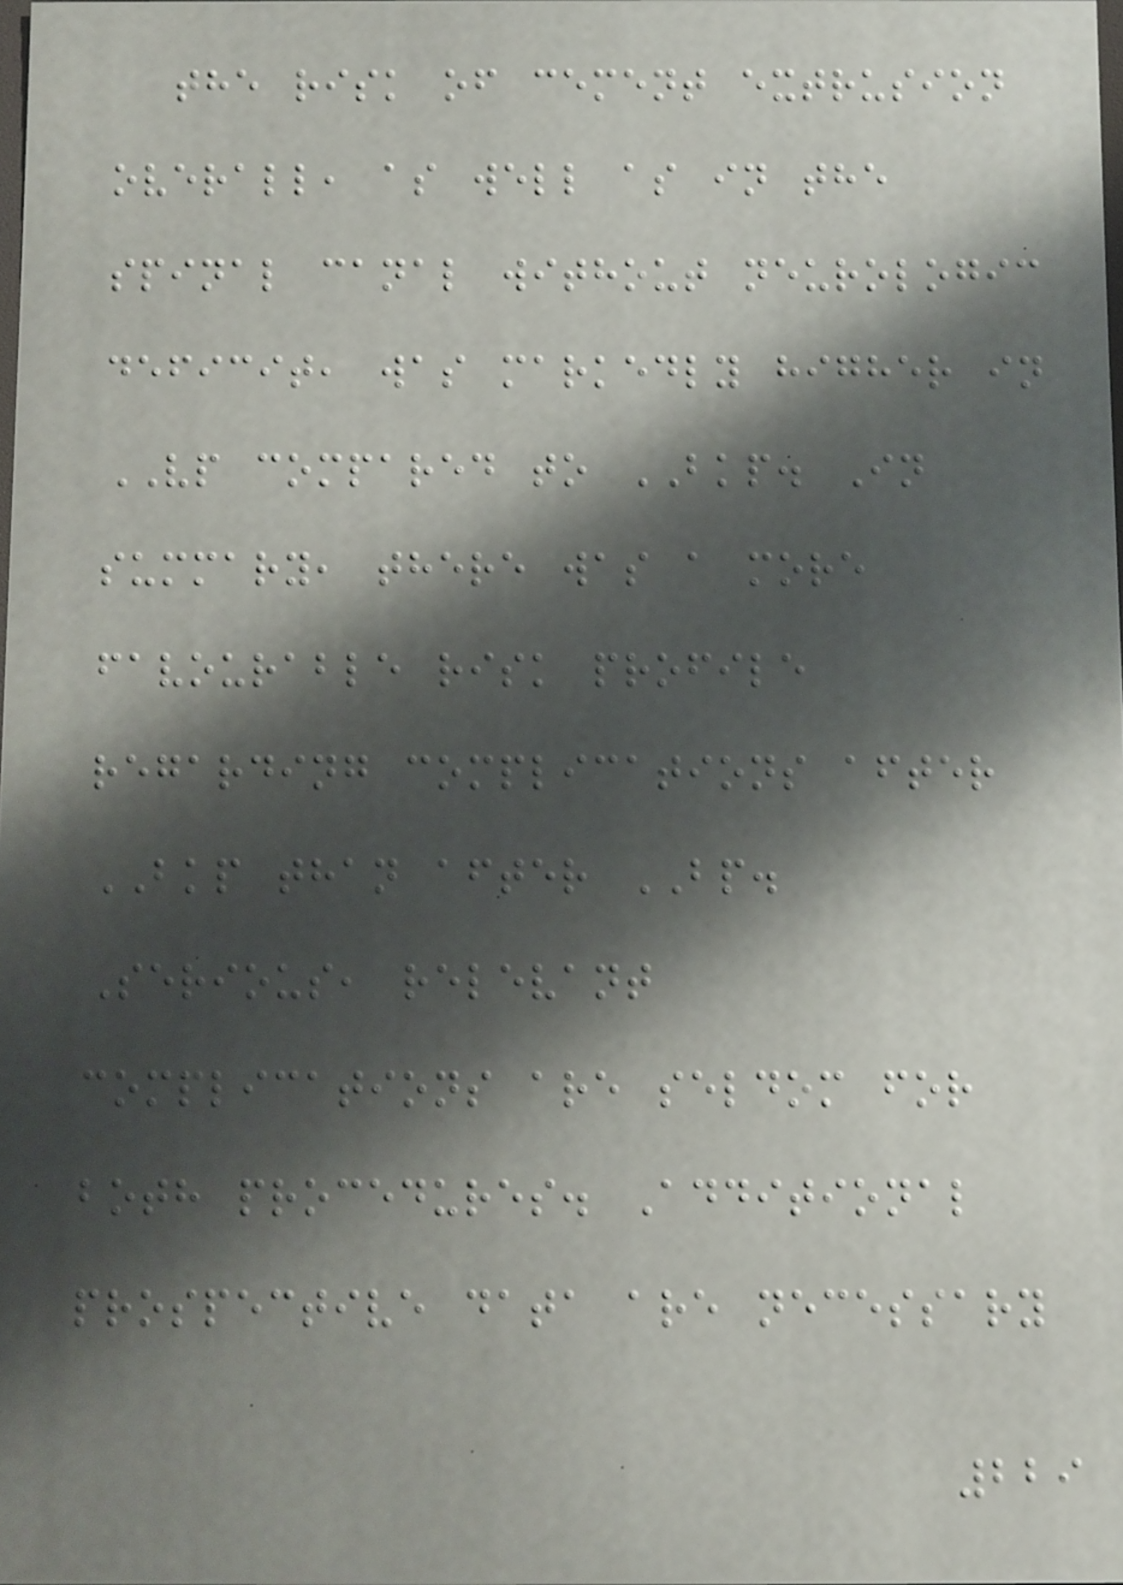the risk of cement extrusion
overall, as well as in the
spinal canal without neurologic
deficit, was markedly higher in
VP compared to BKP. In
summary, there was a more
favourable risk profile
regarding complications after
BKP than after BP.
Serious, relevant
complications are seldom for
both procedures. Additional
prospective data are necessary
229
